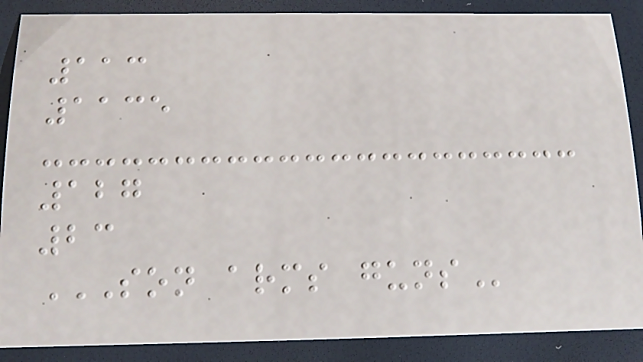113
1135
127
23
SON ARMS GUNS
